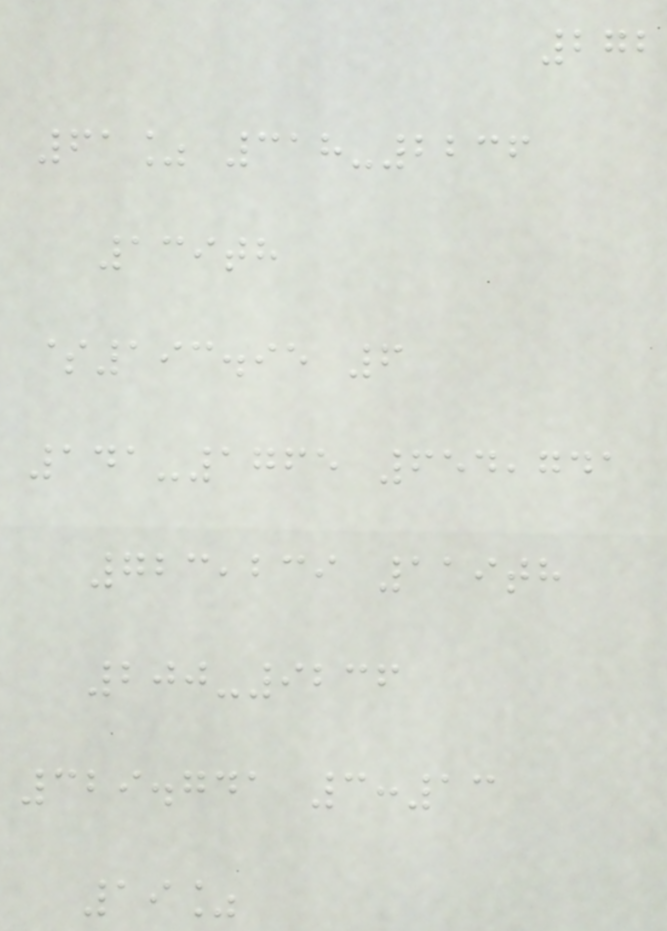272
61% 318-2236
139th
$193.95 6
141-1765 654,741
723,239 119th
200-9236
329.741 3:13
19%
